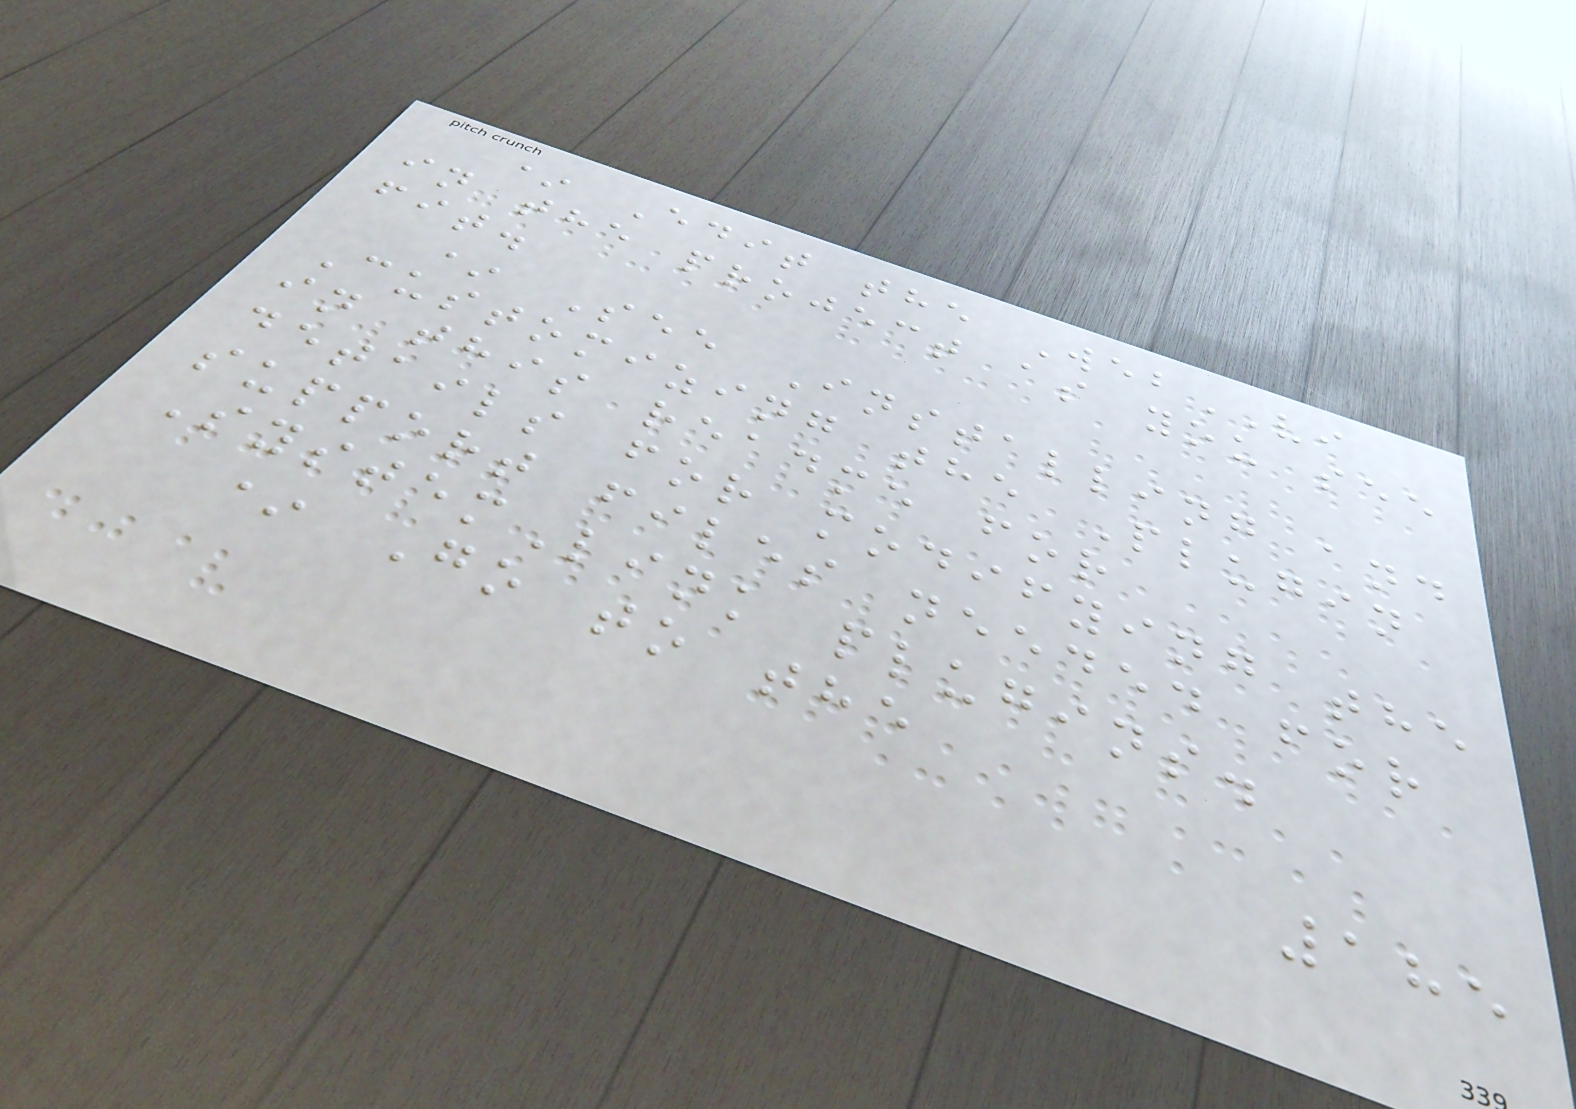* Edit the WebVI
in the project as you see
fit.
* See Installing and
Customizing the Plugin
in this readme for
details for modifying the
support files needed for
SystemLink plugins.
* Go to the
185
